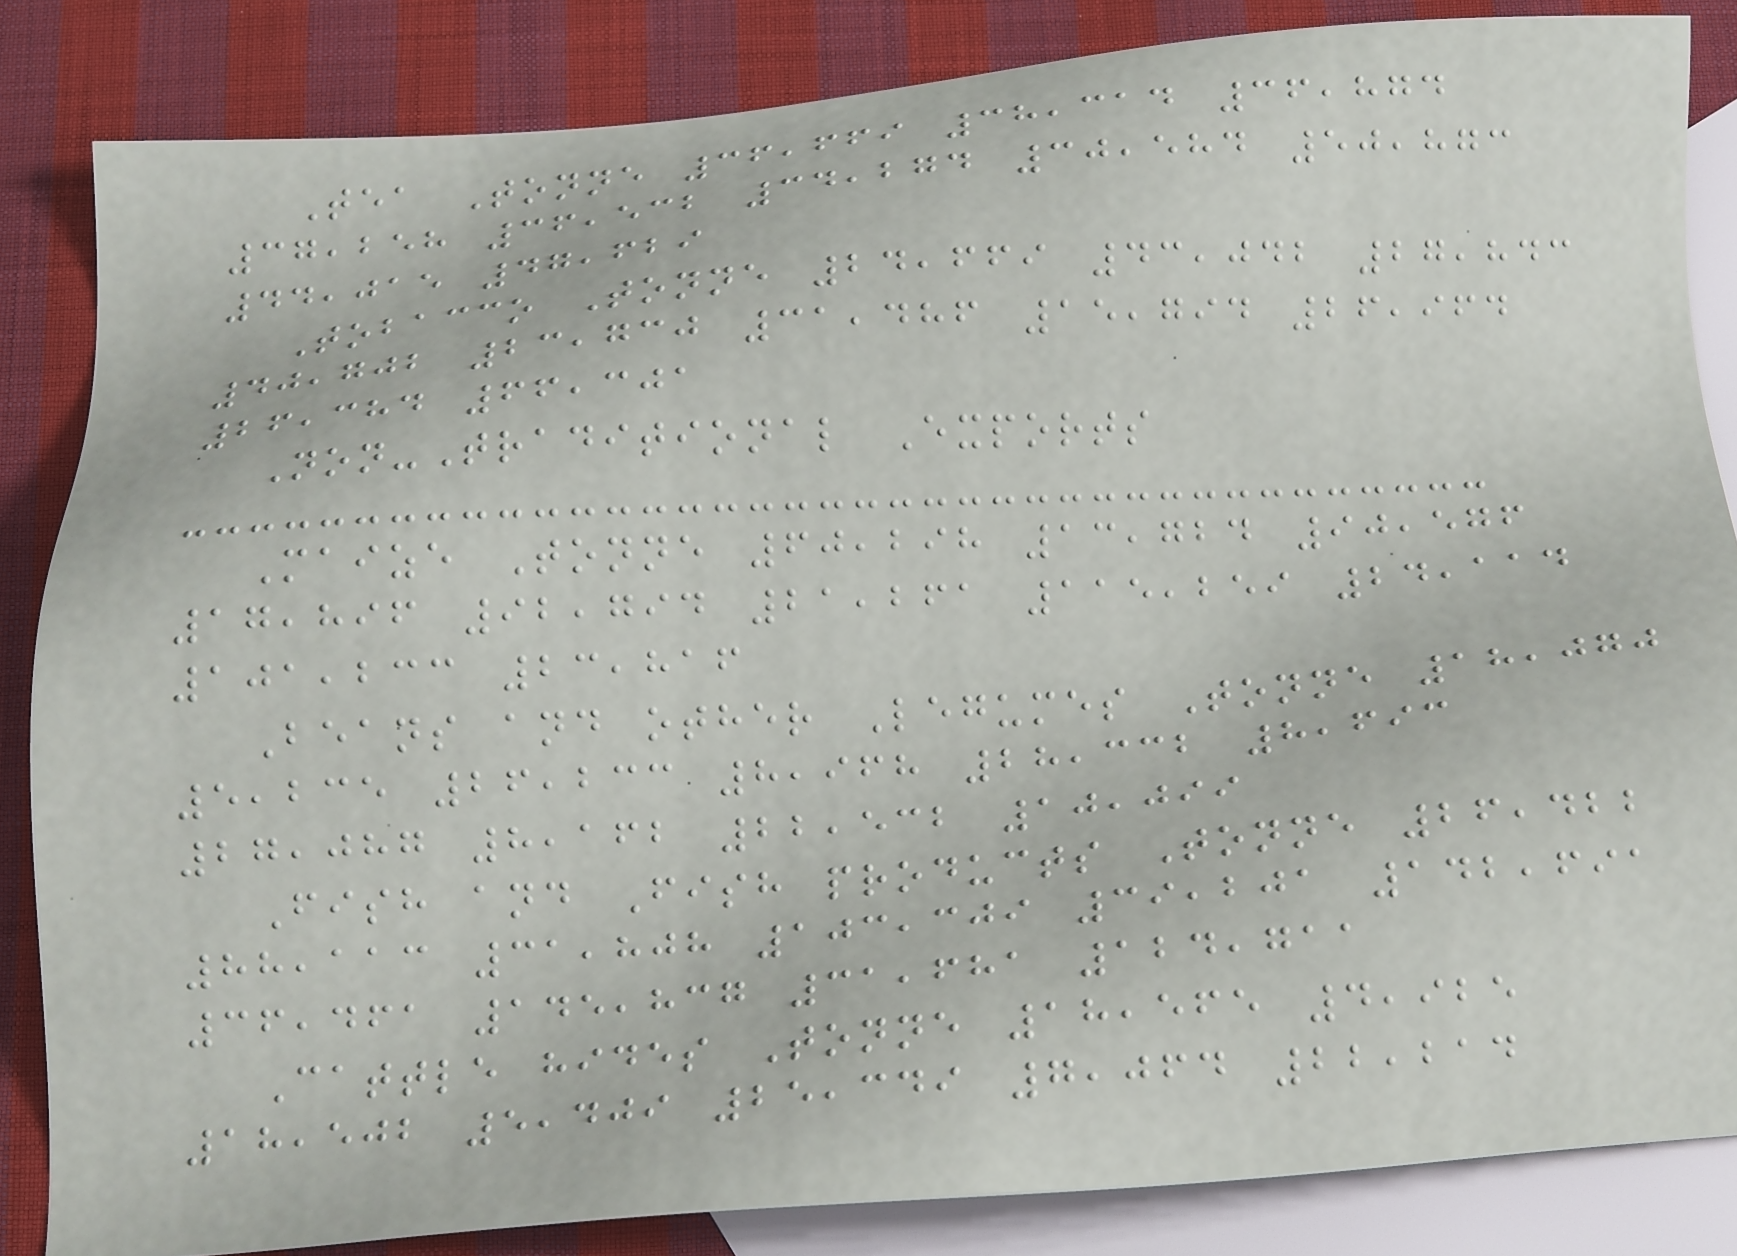Tea Tonne 36,669 38,314 36,874
37,258 36,532 34,274 30,584 50,873
44,015 47,629
Tobacco Tonne 24,669 43,042 27,843
40,702 23,730 31,486 15,794 26,964
26,384 66,301
Non-Traditional Exports
Maize Tonne 60,298 13,724 90,576
17,896 92,794 21,261 115,259 24,114
101,233 23,816
Beans and other Legumes Tonne 18,070
5,235 26,233 8,968 28,332 8,693
27,087 8,162 22,532 10,099
Fish and Fish products Tonne 26,422
88,113 31,808 103,309 39,201 142,691
36,461 145,837 31,681 124,711
Cattle hides Tonne 18,565 4,925
18,502 5,409 25,349 7,064 22,214
